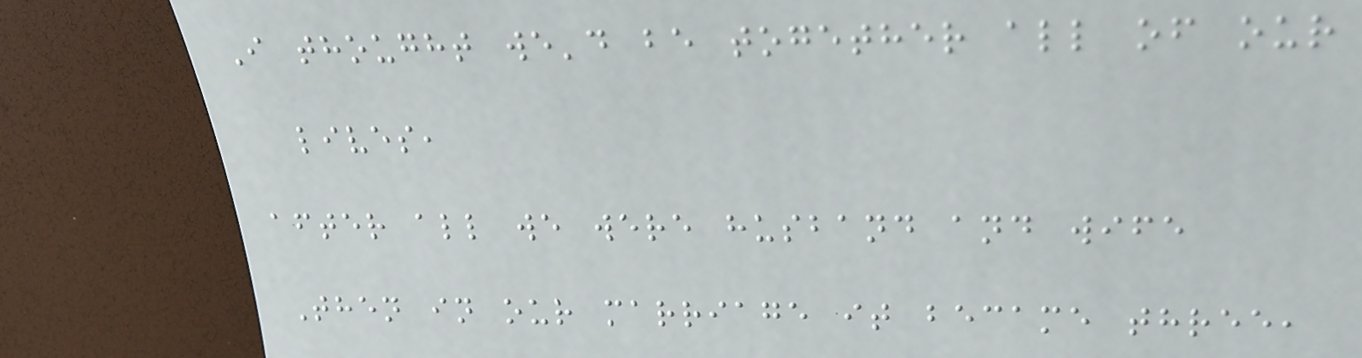I thought we'd be together all of our
lives,
after all we were husband and wife
Then in our marriage it became three,
